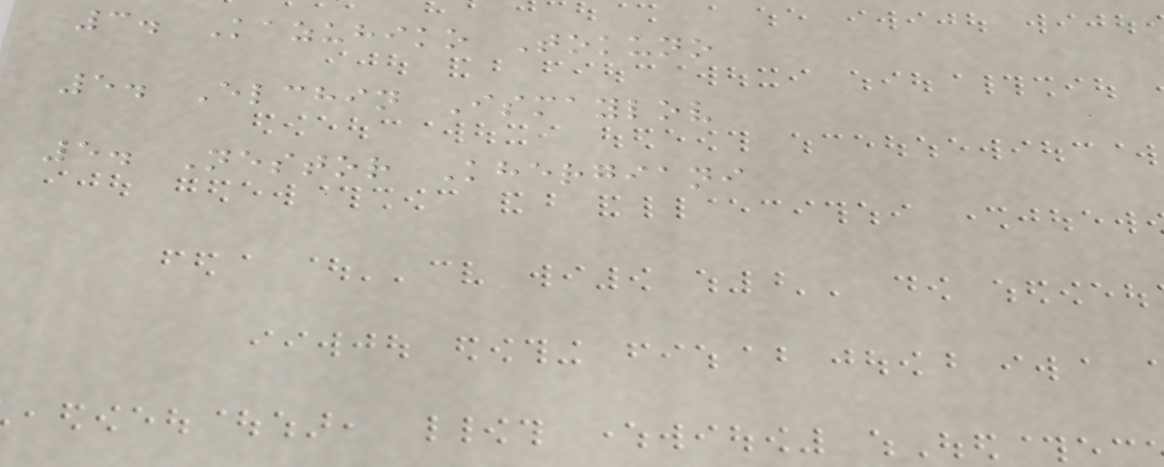3. Kazuhiko Tokuno
5. Elchin Ismaylov
5. Nestor Khergiani
